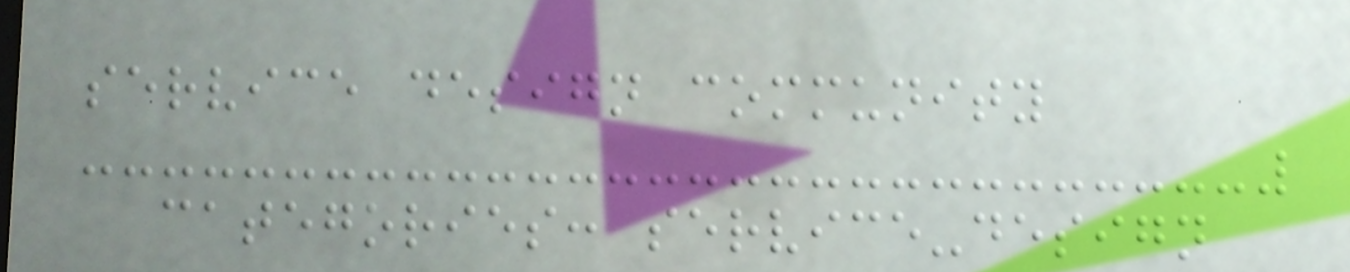service design community
categories: service-design
